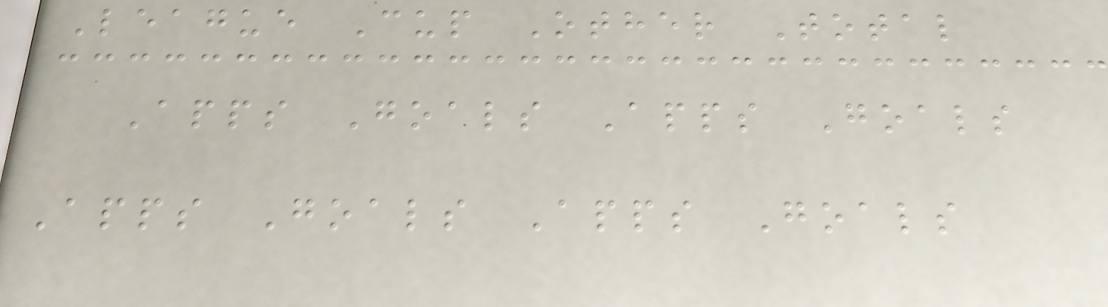League Cup Other Total
Apps Goals Apps Goals
Apps Goals Apps Goals
